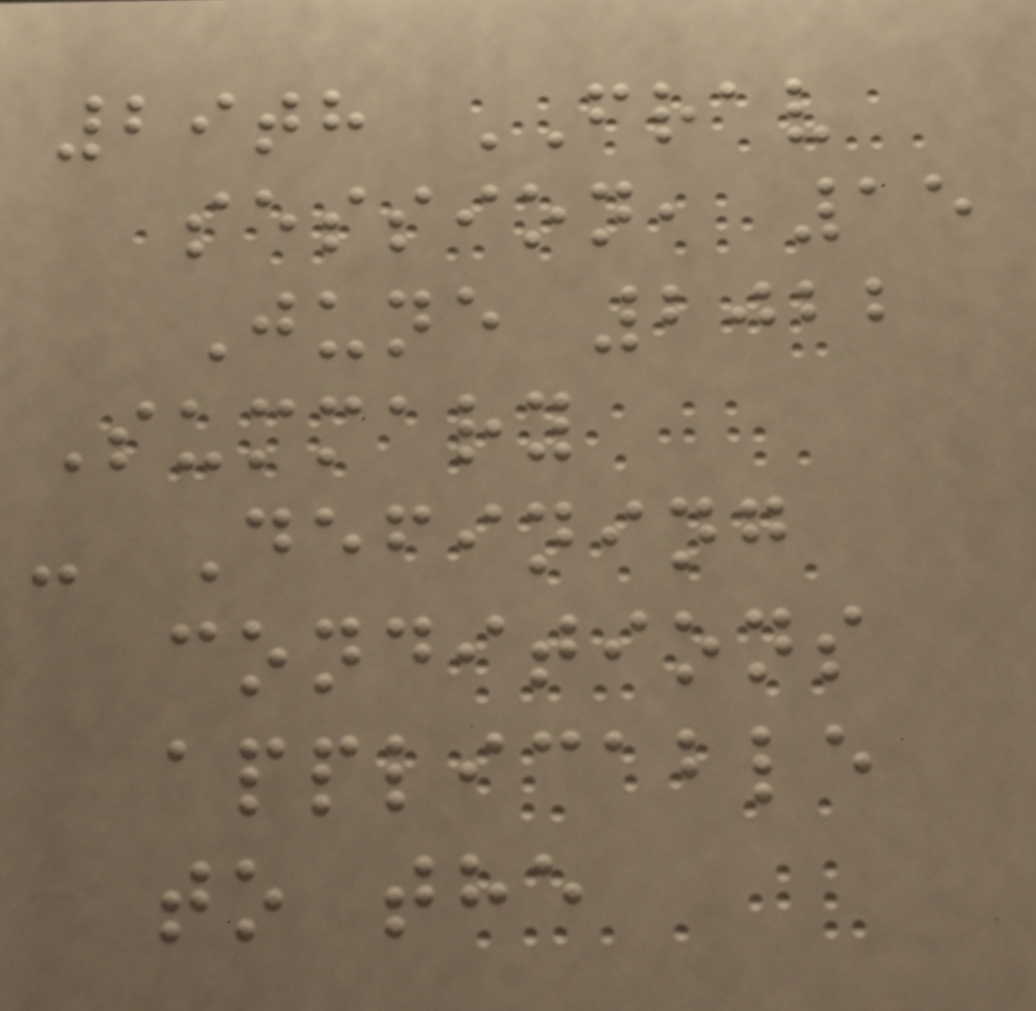29th FRAV
session, 15
June 2022
Summary
- Defining
conditions
applicable
to the
